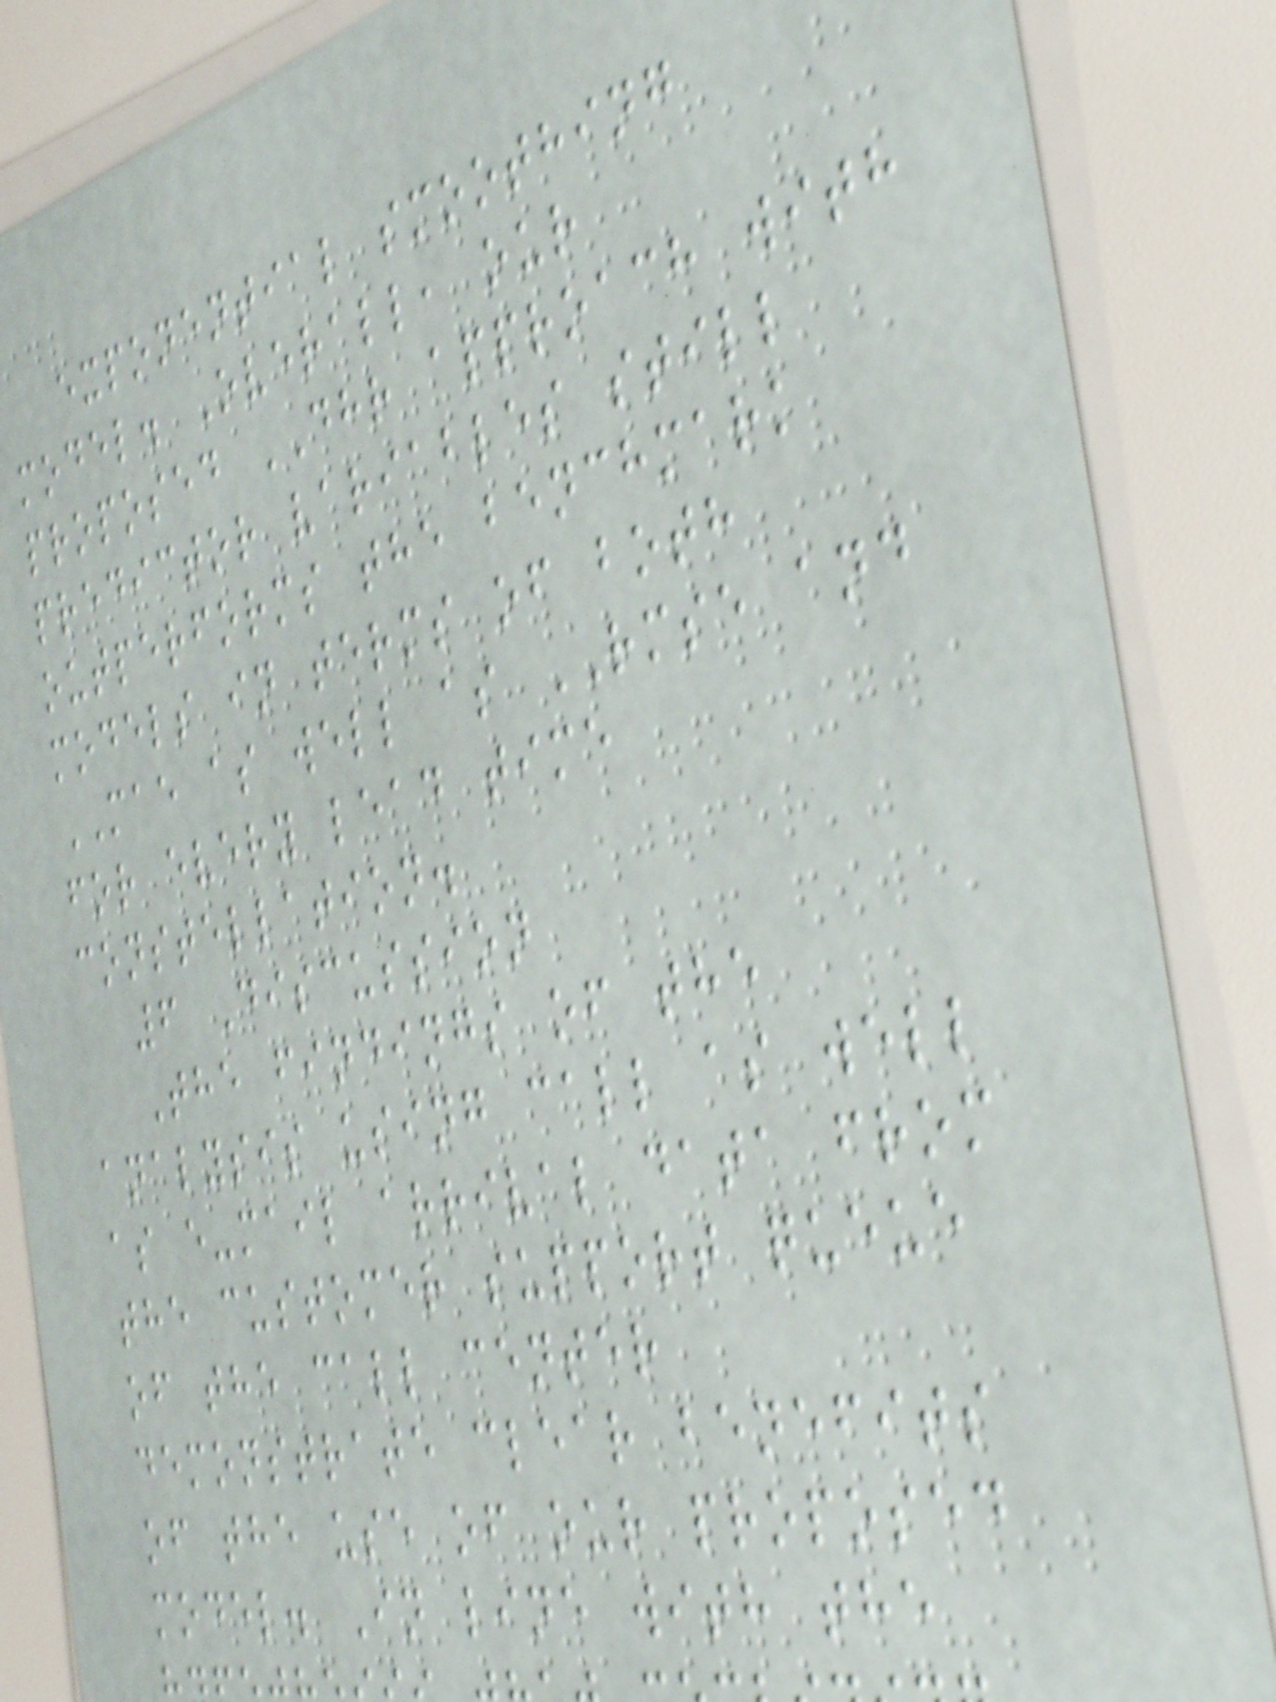exponential smoothing
model. Overall, our
proposed DHR approach with
predictor variables still
outperforms the benchmark
models in terms of both
MAE as well as RMSE and
for every lead time
constellation.
6 Discussion
The findings of the
analysis using call as well
as e-mail arrival data from
the customer support queue
of the call center
demonstrate clear benefits
of the use of our proposed
model. In line with the
